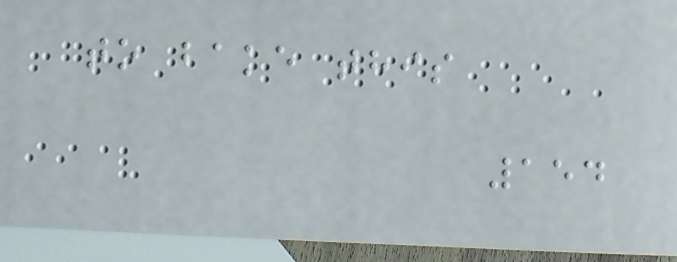to bake this
154
